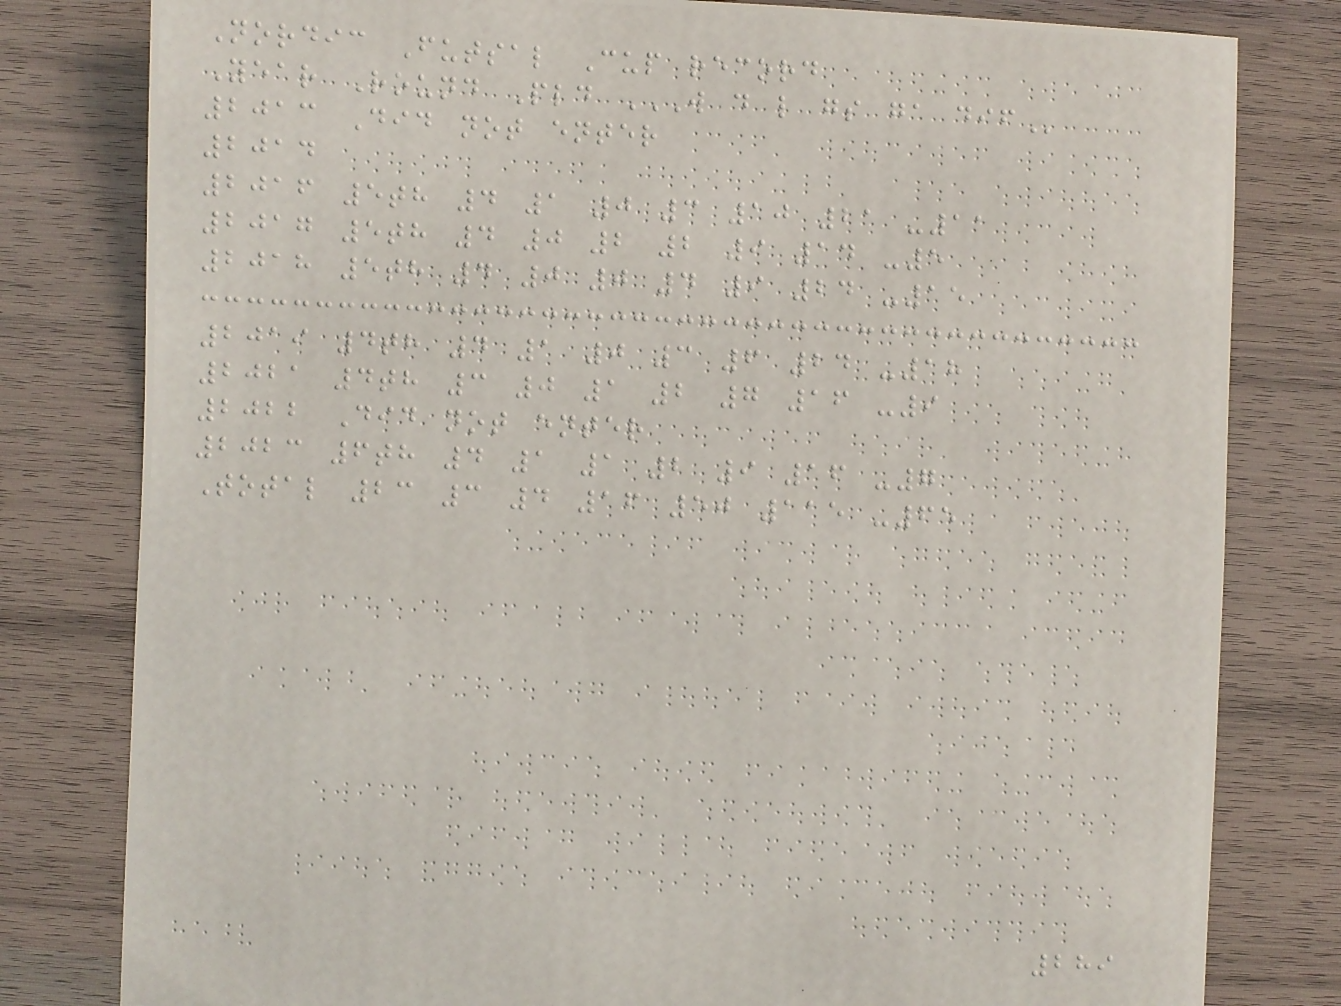Nordic Futsal Cup record
Year Round Pld W D L GS GA DIF
2013 Did not enter
2014
2016 5th 4 1 0 3 10 21 -11
2017 5th 4 0 2 2 9 14 -5
2018 5th 4 0 0 4 9 24 -15
2019 4th 4 1 0 3 6 24 -18
2021 4th 3 0 1 2 7 16 -9
2022 Did not enter
2023 6th 4 1 1 2 9 16 -7
Total 23 3 4 16 50 115 -65
289
